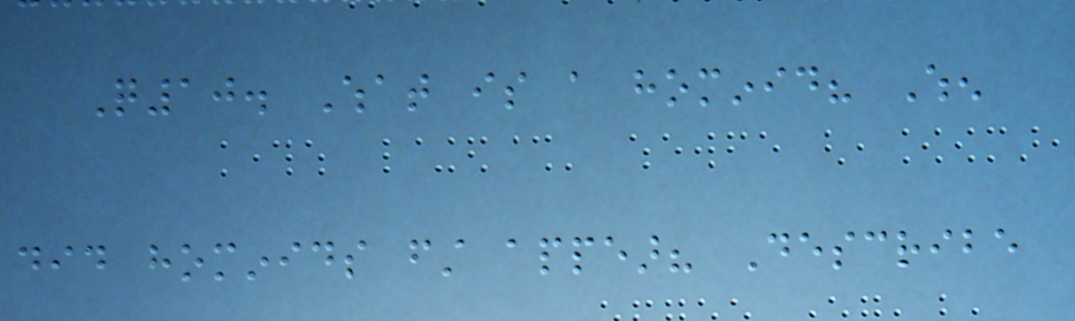Q10. What is a hominid? When
did hominids first appear? Describe
